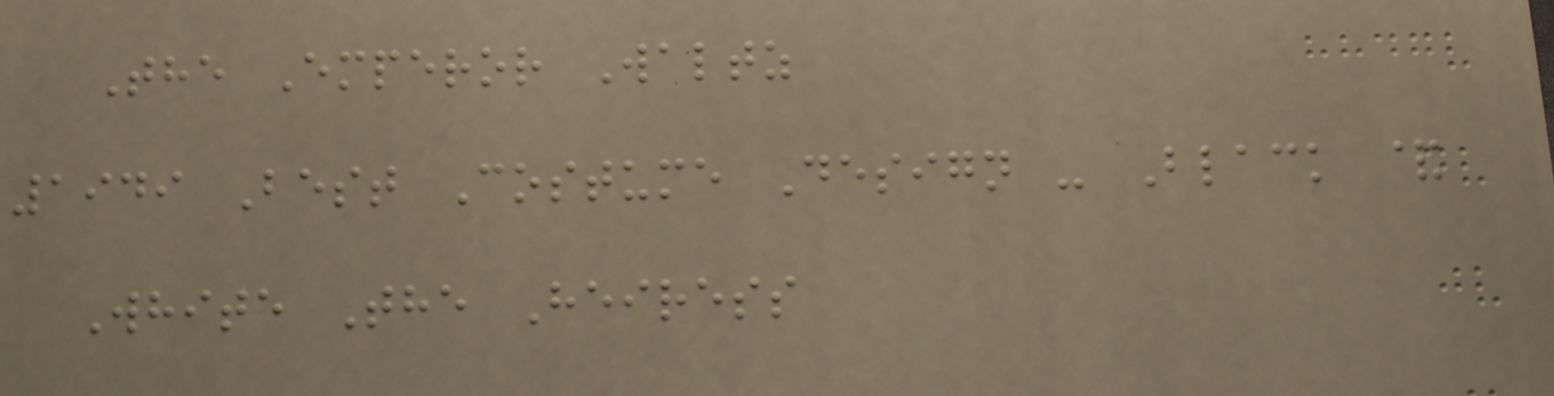The Emperor Waltz
1949 Best Costume Design - Black &
White The Heiress
